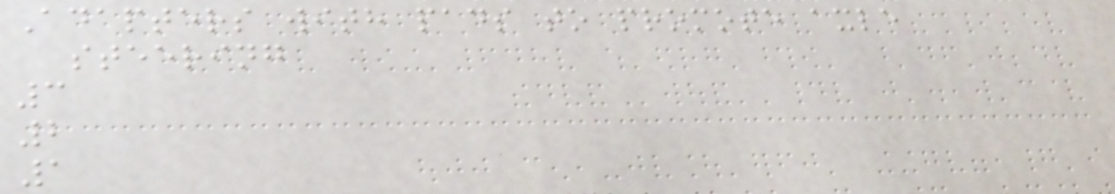Adapters with pads to promote axle
steering
3
2
1
